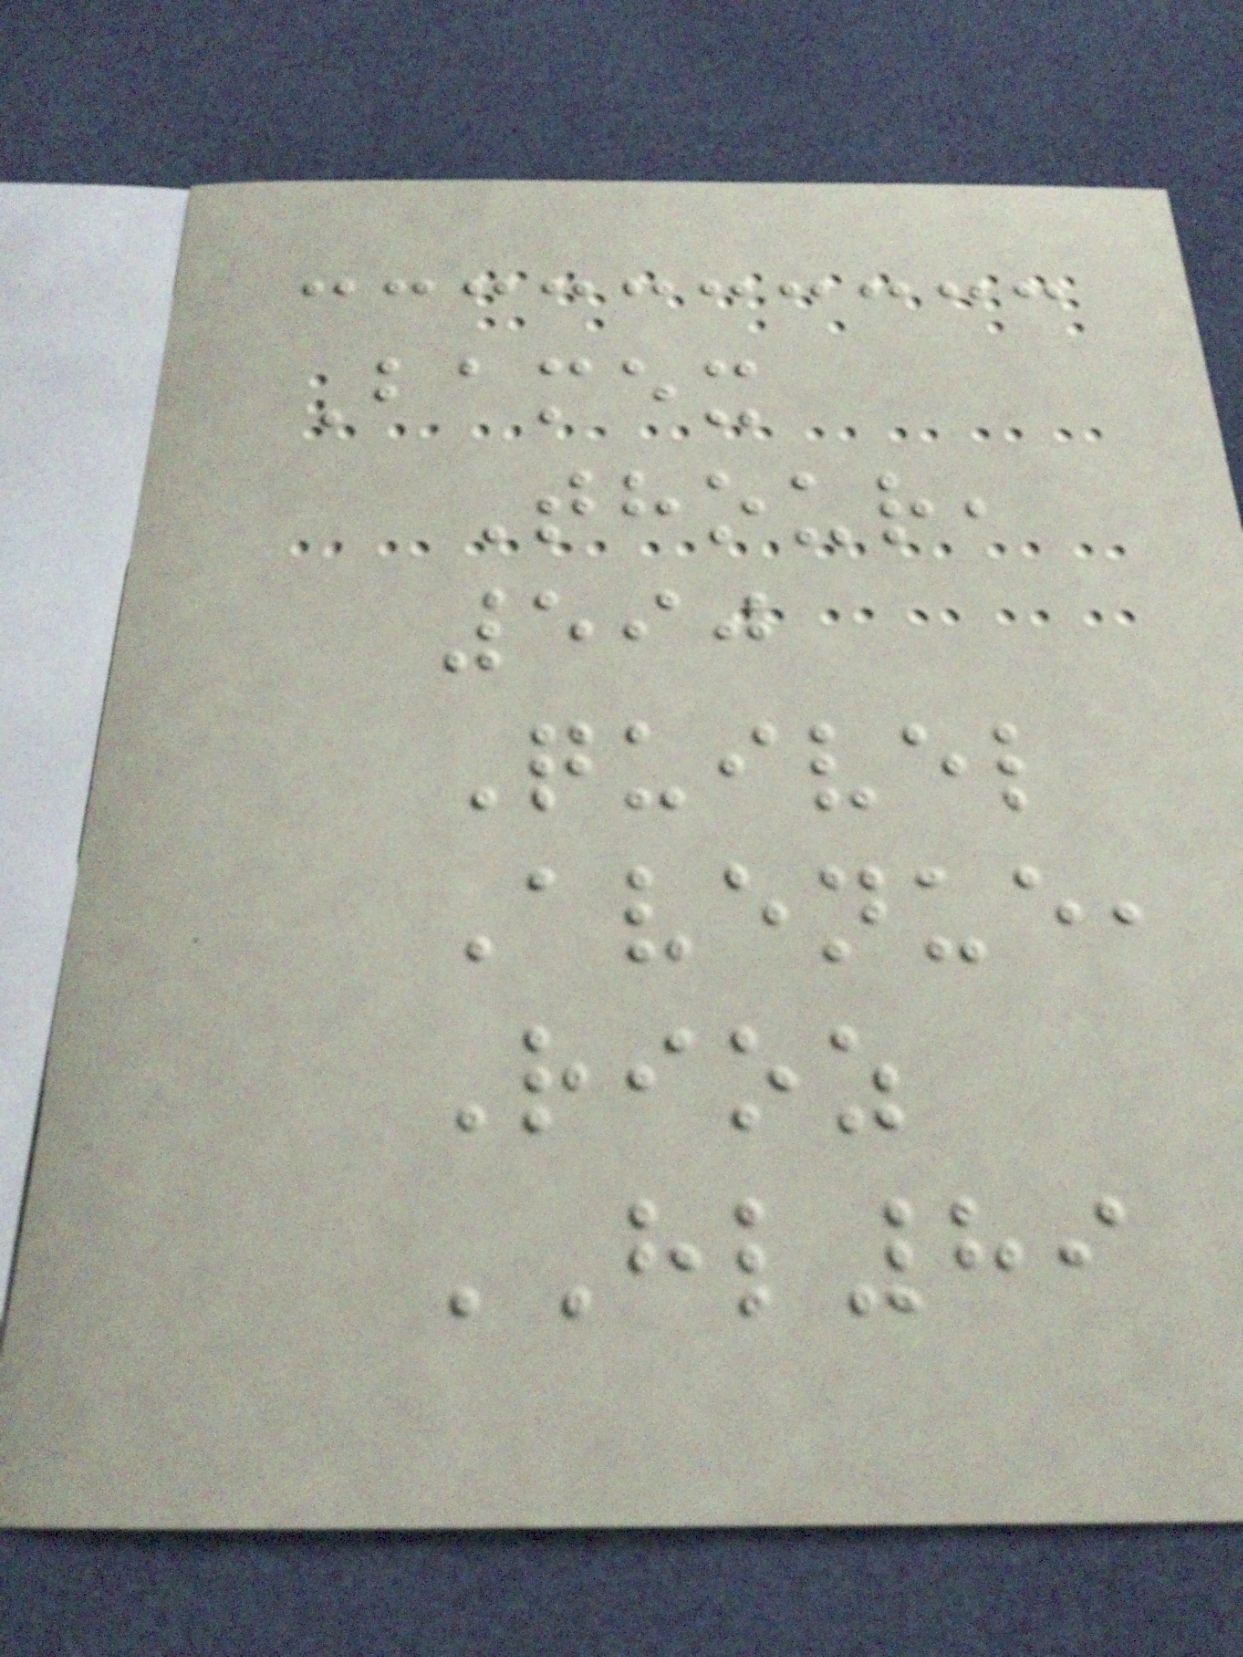Bamex
Thour,
590
Quivel
Avenue,
Rioz
HL89
